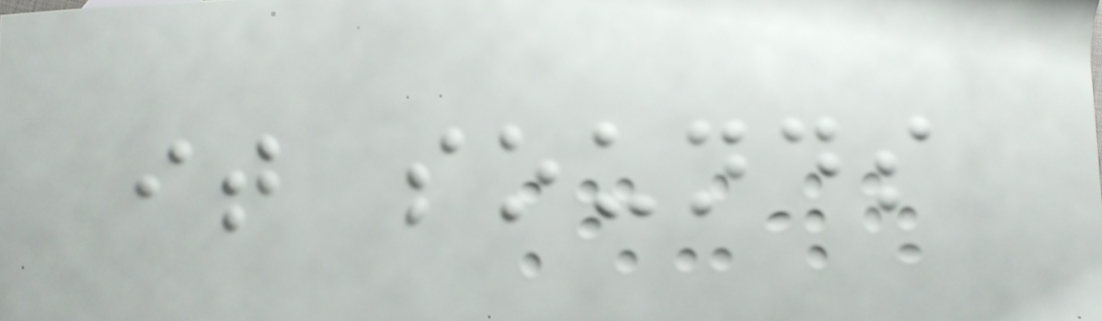it sounds
